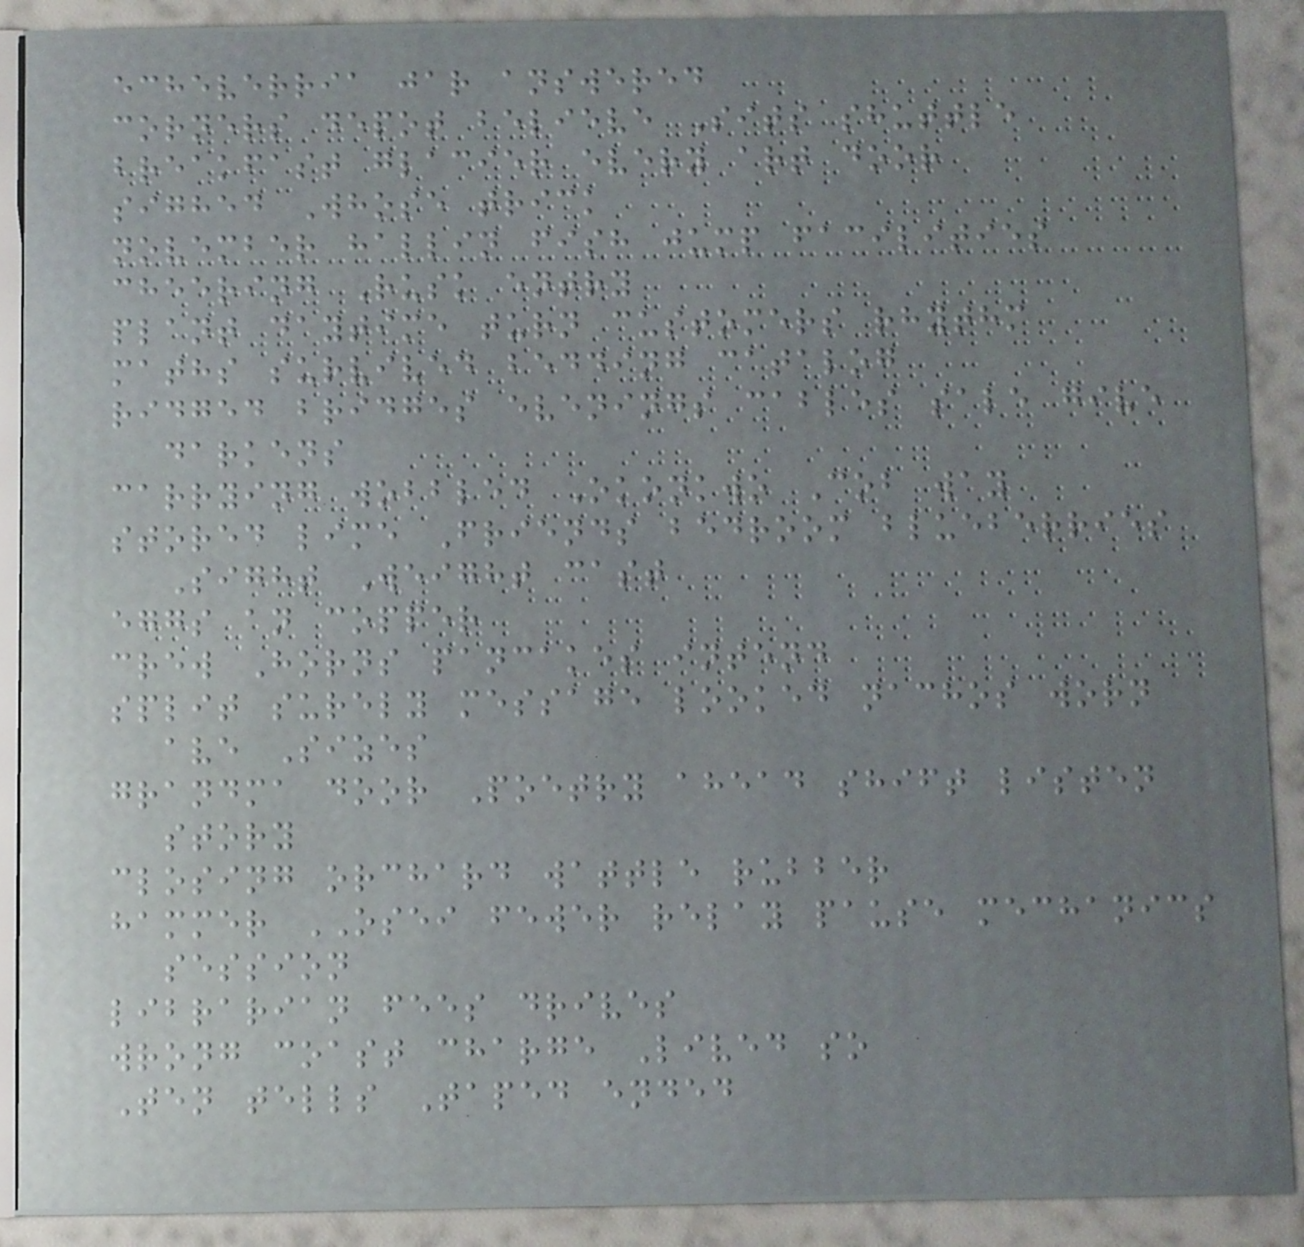echeverria jar answered
corners depot believe Sits shuttle
breakfast glacier every art door
sighed Whose trick
november hallin fish jump facilities
cheering Rusk entry
plant daytime turn customers rhythm
maths survived bedding catalog
ridged bridges evenings cables sale give
darkens
carrying wobbled Okonkwo Cob way
stored lime Friends bedroom blueberries
Sight Weight cast
eggs an copper
crew Horns pancakes intend
split surely message looked nachos worn
ave Sizes
grandma door Poetry ahead shift listen
story
closing orchard wattle rubber
hammer OSEI fewer relay pause mechanics
session
librarian fees drives
wrong coast charge Lived so
Ten tells Taped ended
